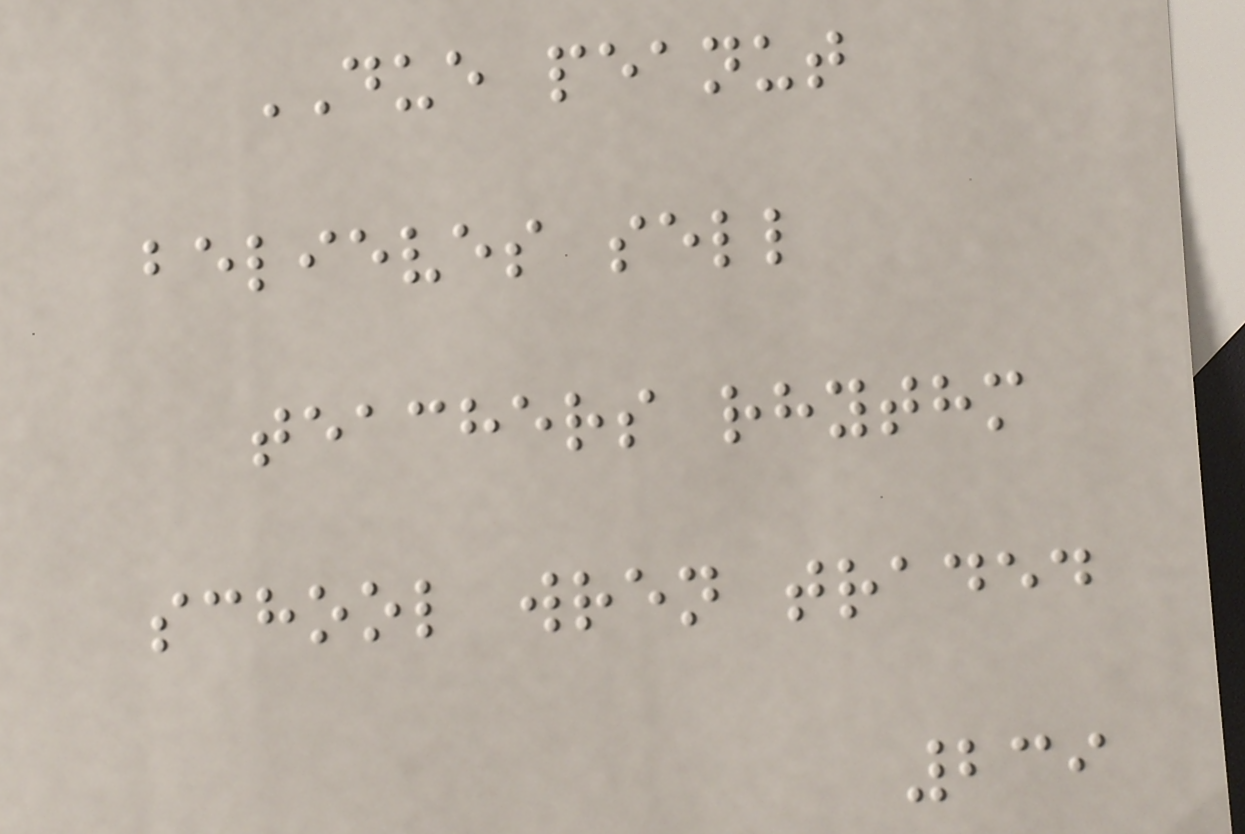DUE peanut
believes sell
teachers rhythm
school wren traded
239
